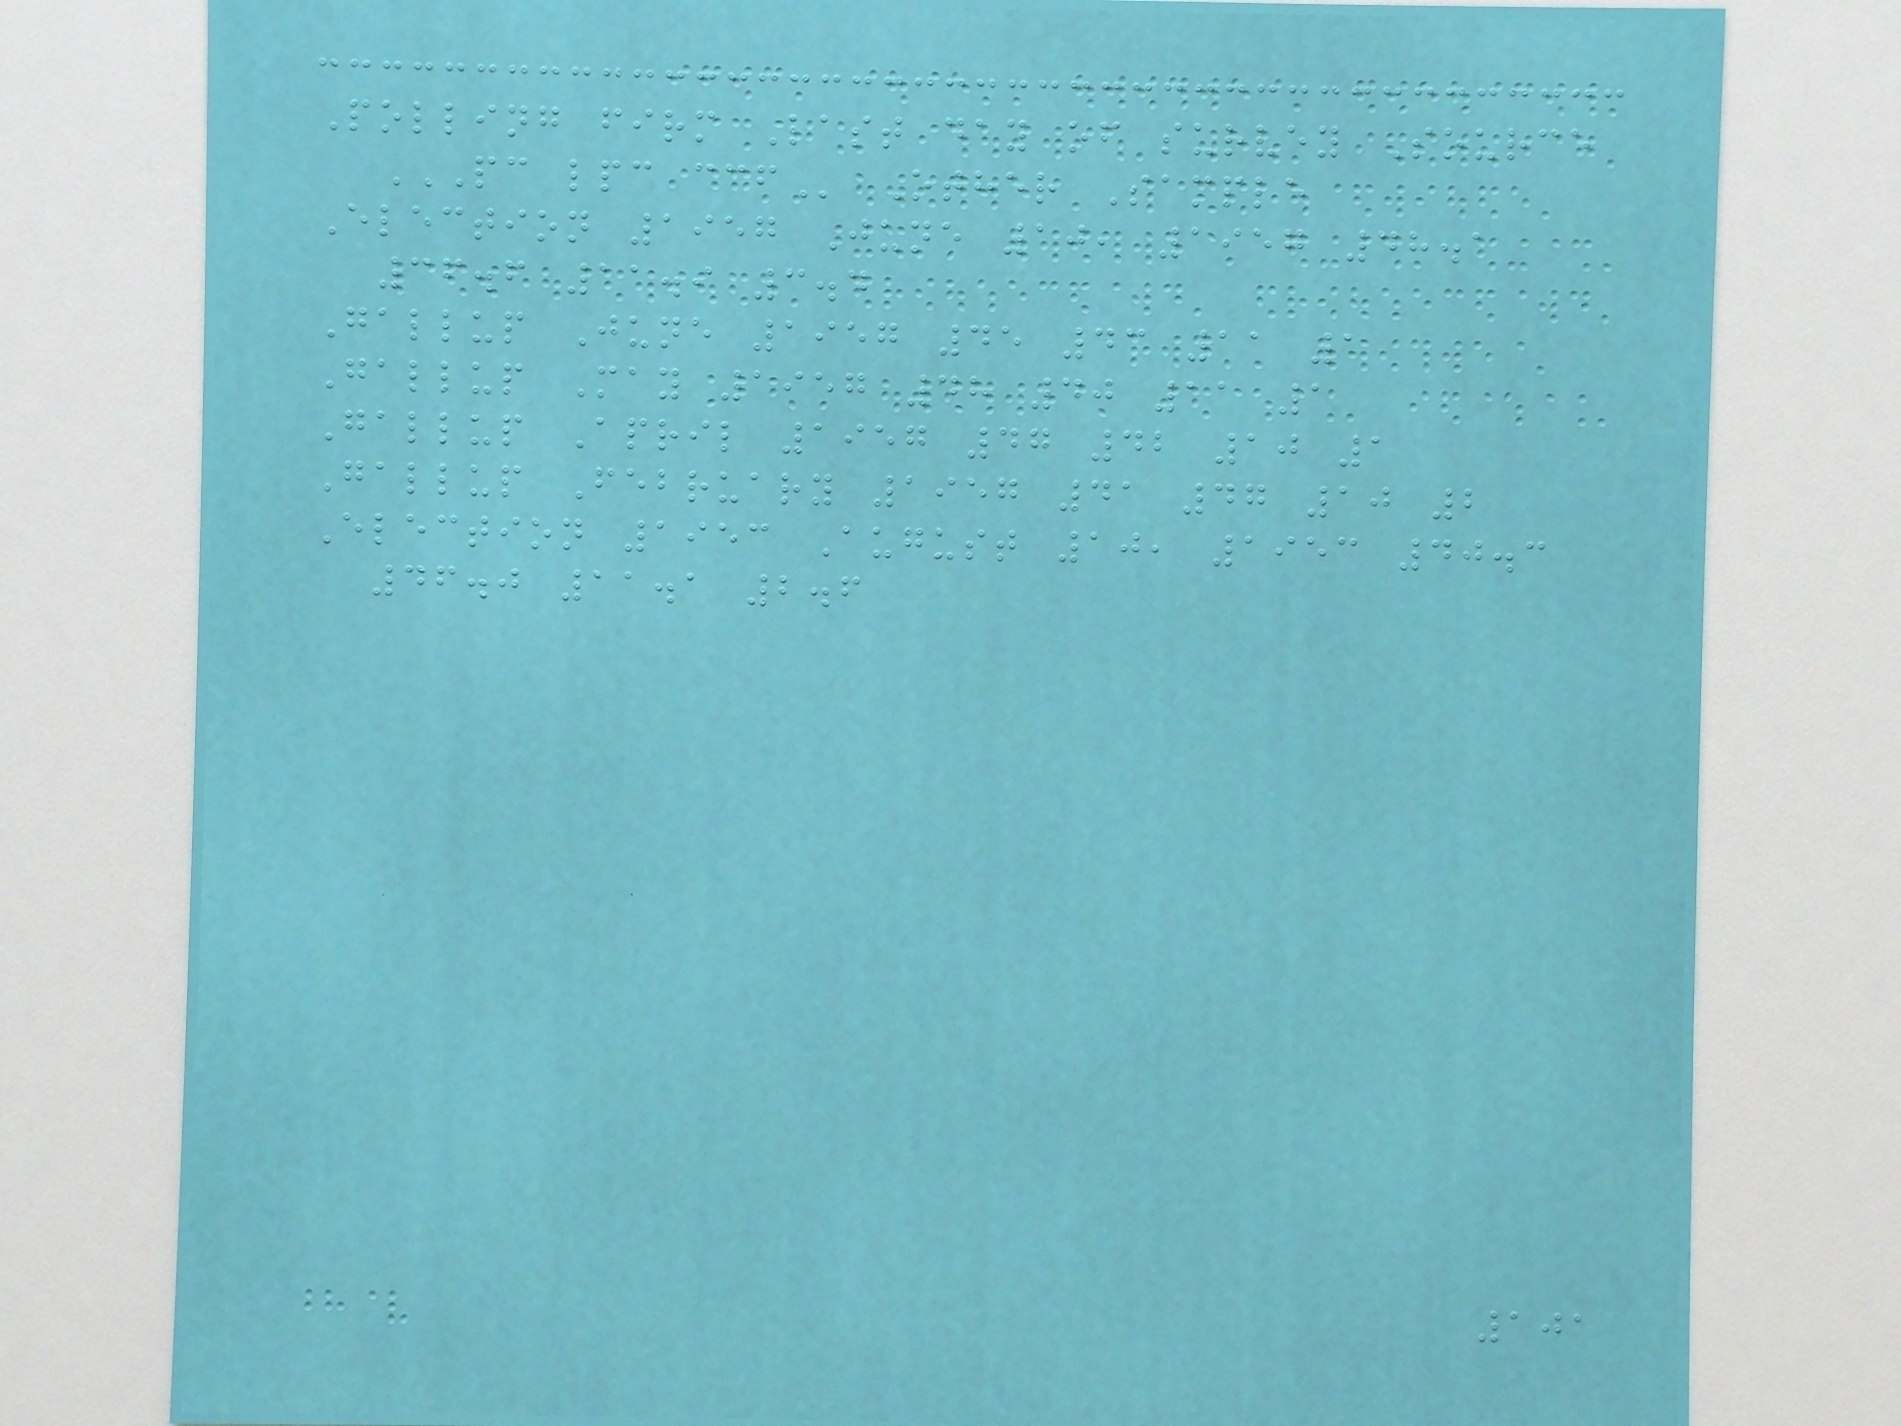Polling firm Last day of survey Source
PC LPC CCF Other Sample
Election 1957 June 10, 1957 48.1
36.6 11.9 3.4
Gallup June 1957 45 43 11 1
Gallup May 1957 48 40 11 1
Gallup April 1957 47 42 10 1
Gallup February 1957 41 47 10 2
Election 1953 August 10, 1953 40.3
46.0 11.1 2.6
101
